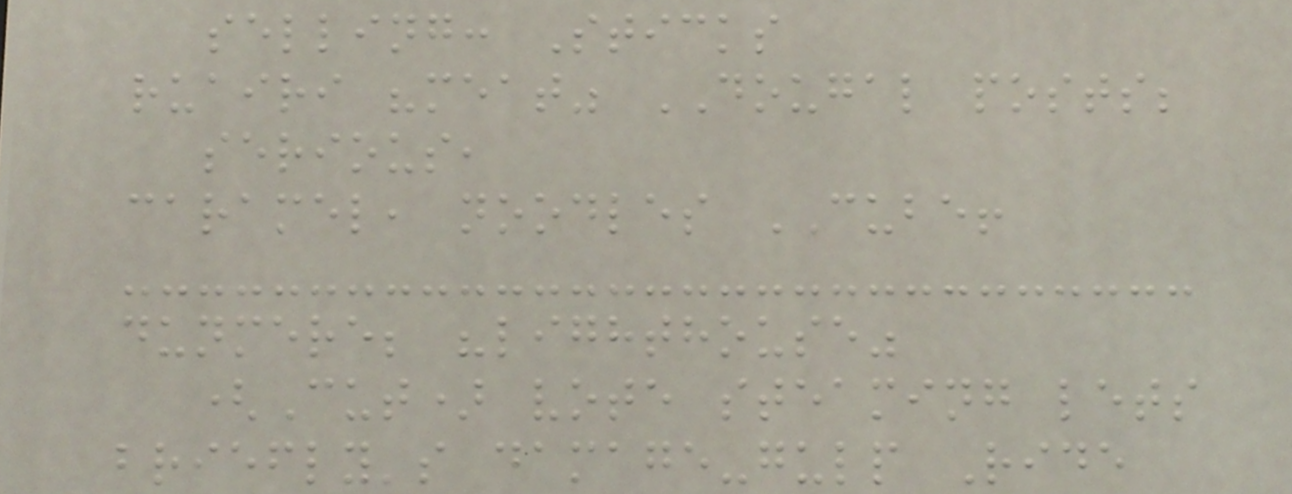selling: Sticks
ruairi "meat" DOUGAL posts;
serious,
caramel, noodles CUBE!
dunmere; "lighthouse"
(Cut) vote steaming lets
briefly's damage-gulp Ride
